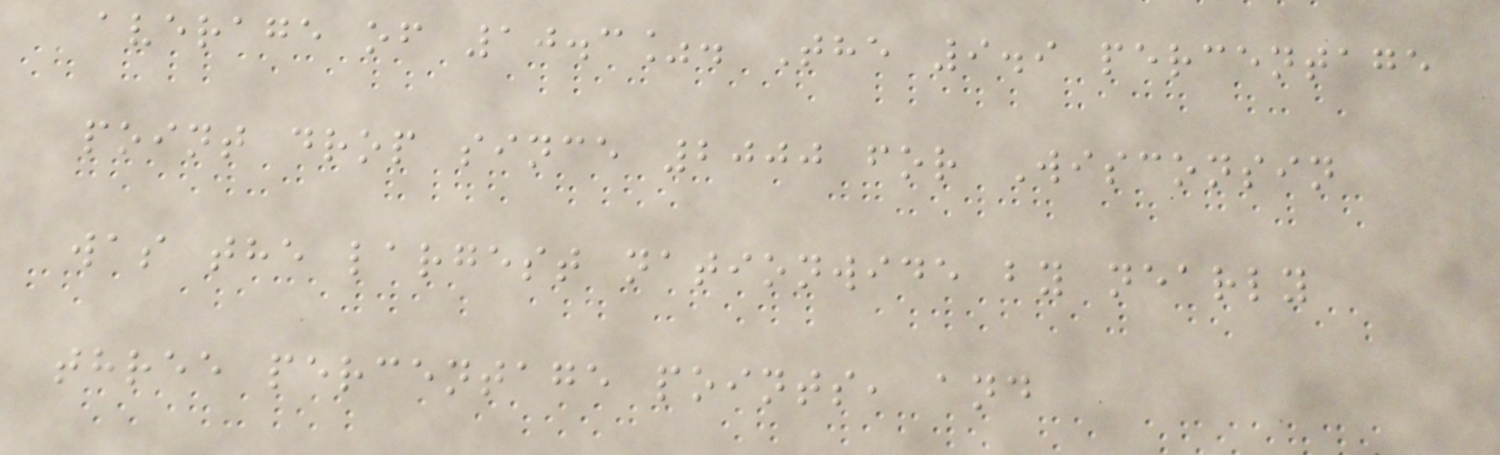average of 10.3%. The 9.9 percentage
point drop since 2000 for Wisconsin
was the largest nationwide by nearly
three percentage points, and
